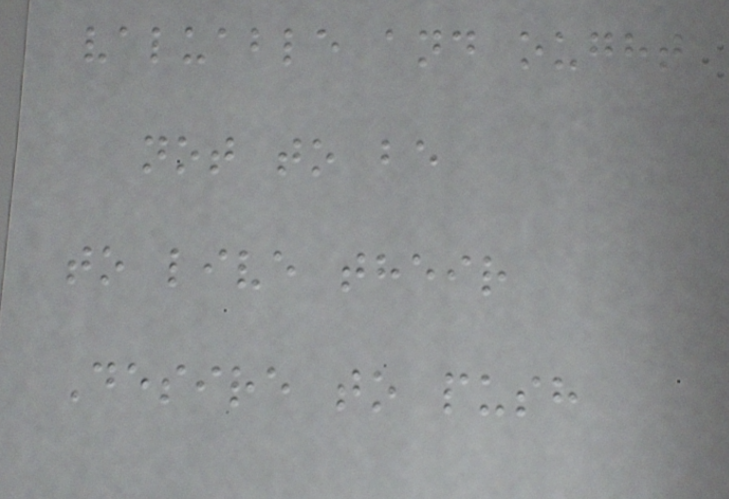valuable and ought
not to be
to live their
Desire to push
